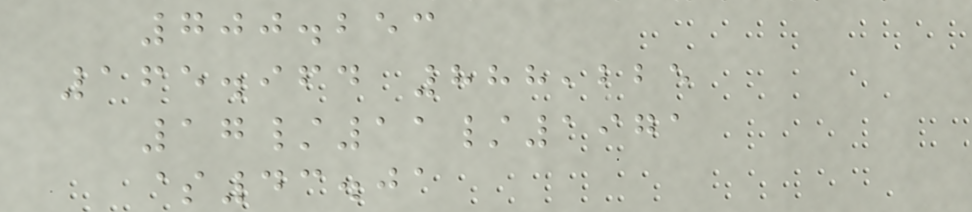700.253
165.964 888,225
17/11/1971
$43.01
